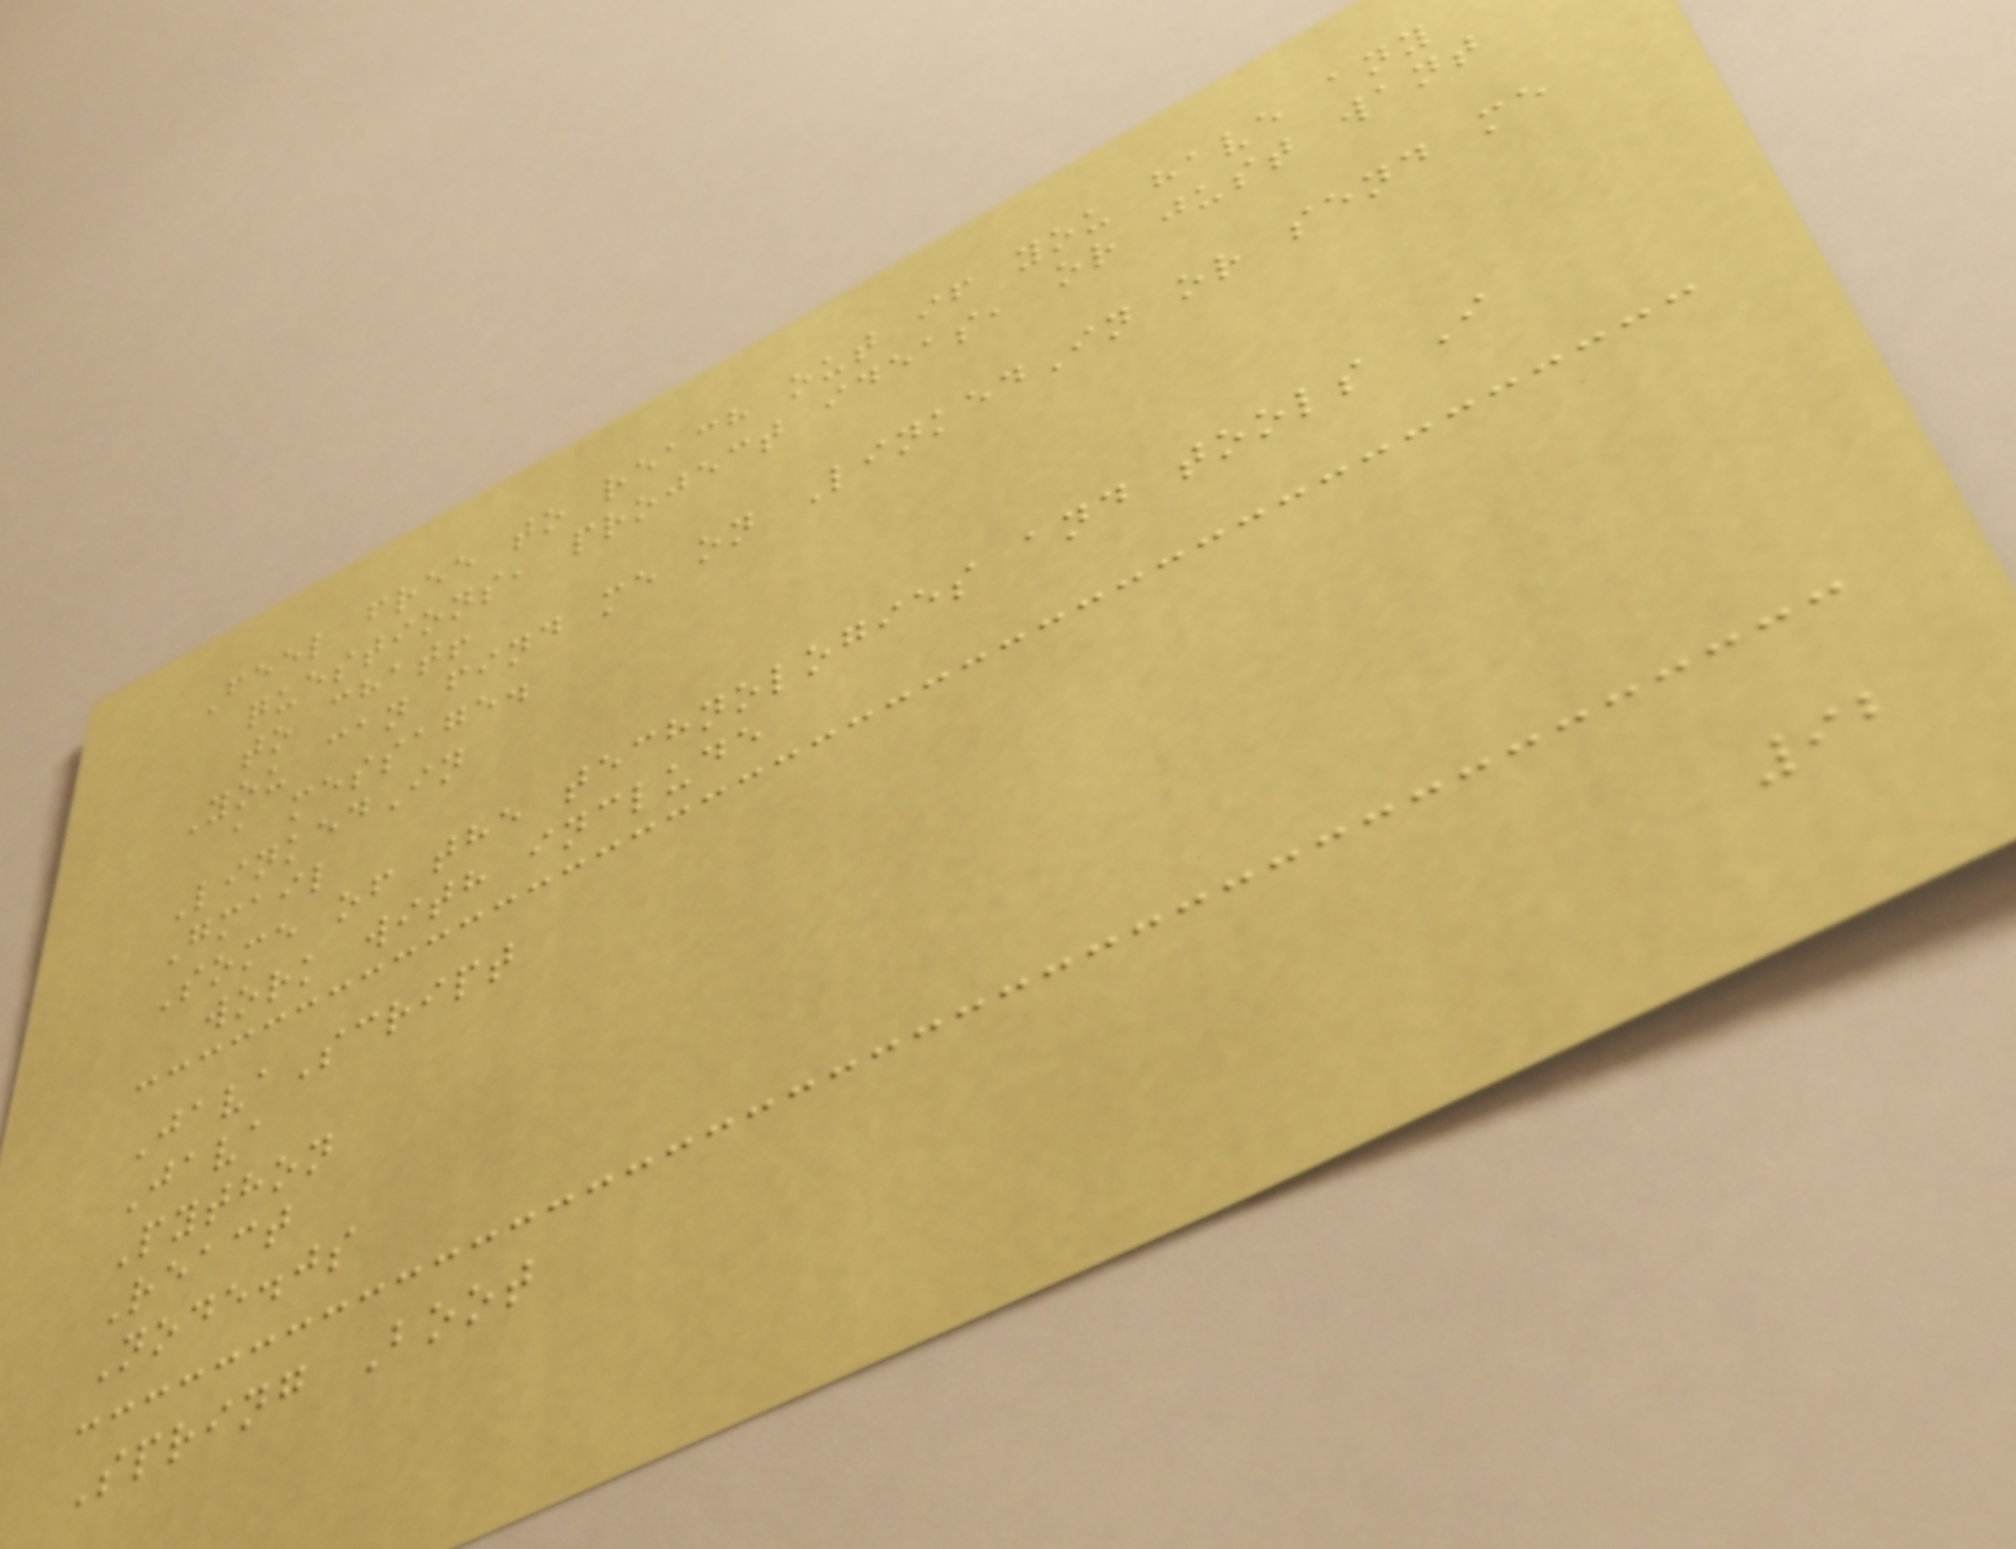Feel free to reach out if you have any
questions, project ideas, or just want
to chat!
You can find me on LinkedIn or send me
a message.
LinkedIn
Gmail
Some of the technologies and tools I
work with include
JavaScript
Java
Python
React
Node.js
Spring Boot
92
